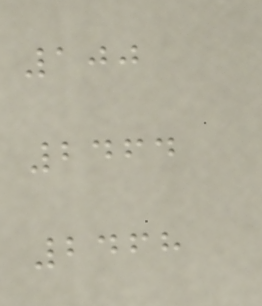100
2464
2468
